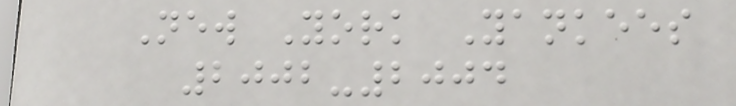New York Yankees
2002-2004
